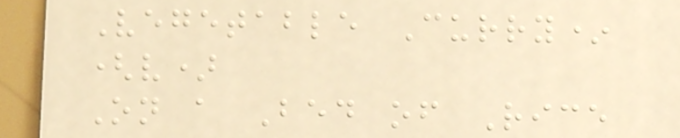Vegetable Curry*
(v)
On a Bed of Rice
